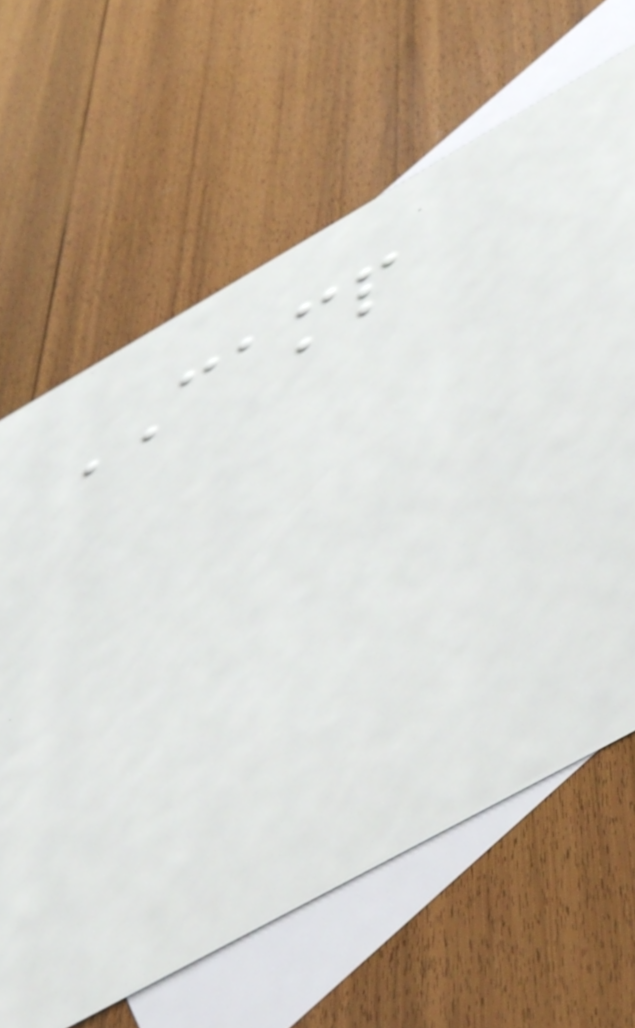CAMP
